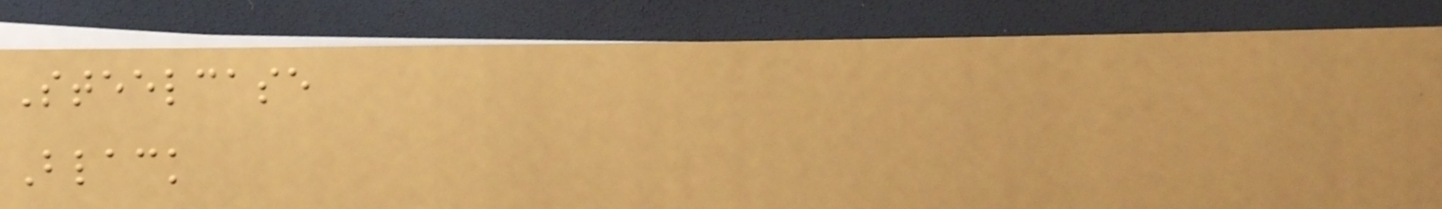Steelcase
Black
